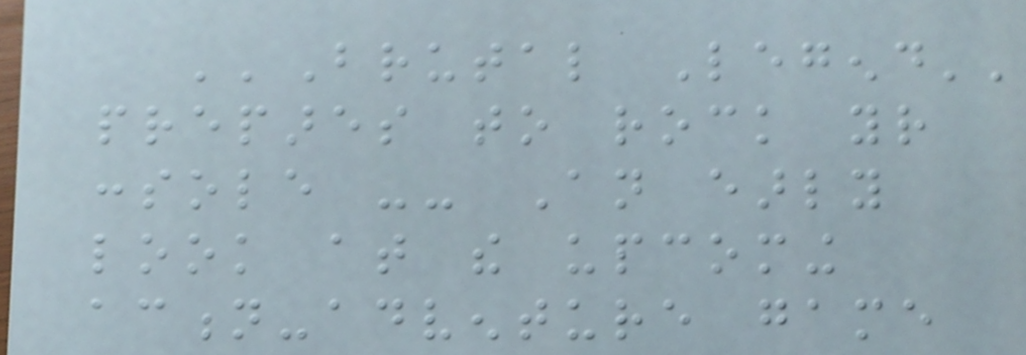''Brutal Legend''
prepares to rock your
console -- An early
look at the upcoming
action-adventure game
